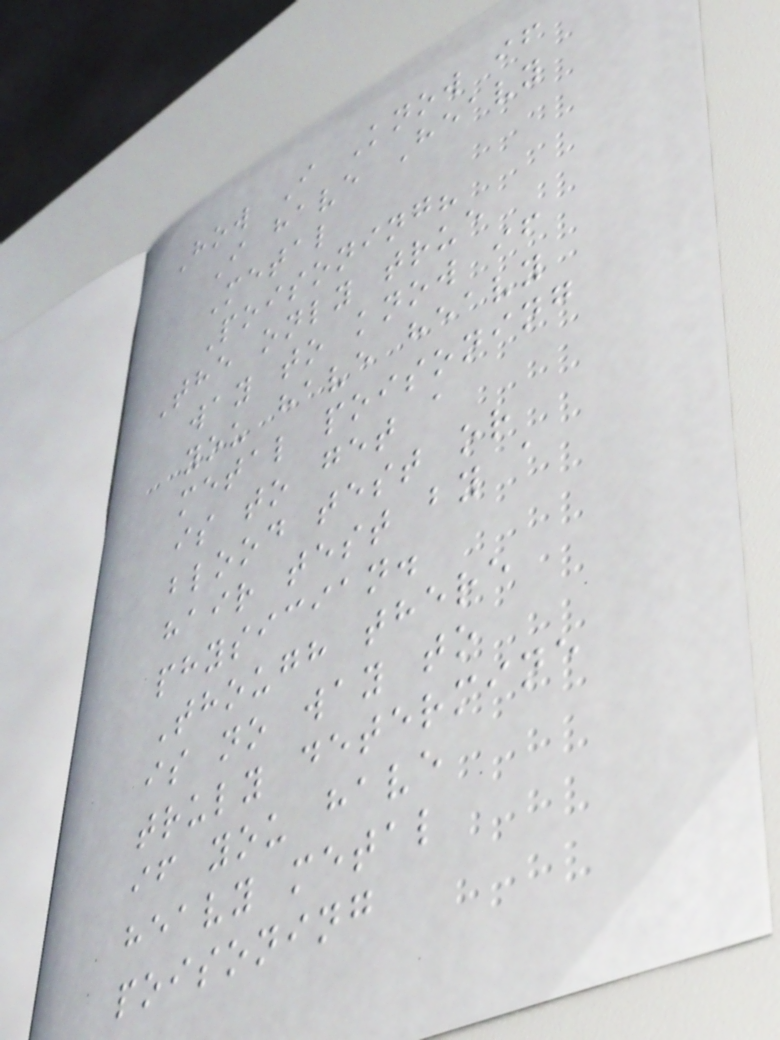How I Know if
I have Heavy
Metal
Poisoning?
The only true
way to know if
you have heavy
metal poisoning
is to get a
blood test or
hair test by a
physician.
Though there
is no way to
truly determine
if you have
heavy metal
poisoning
